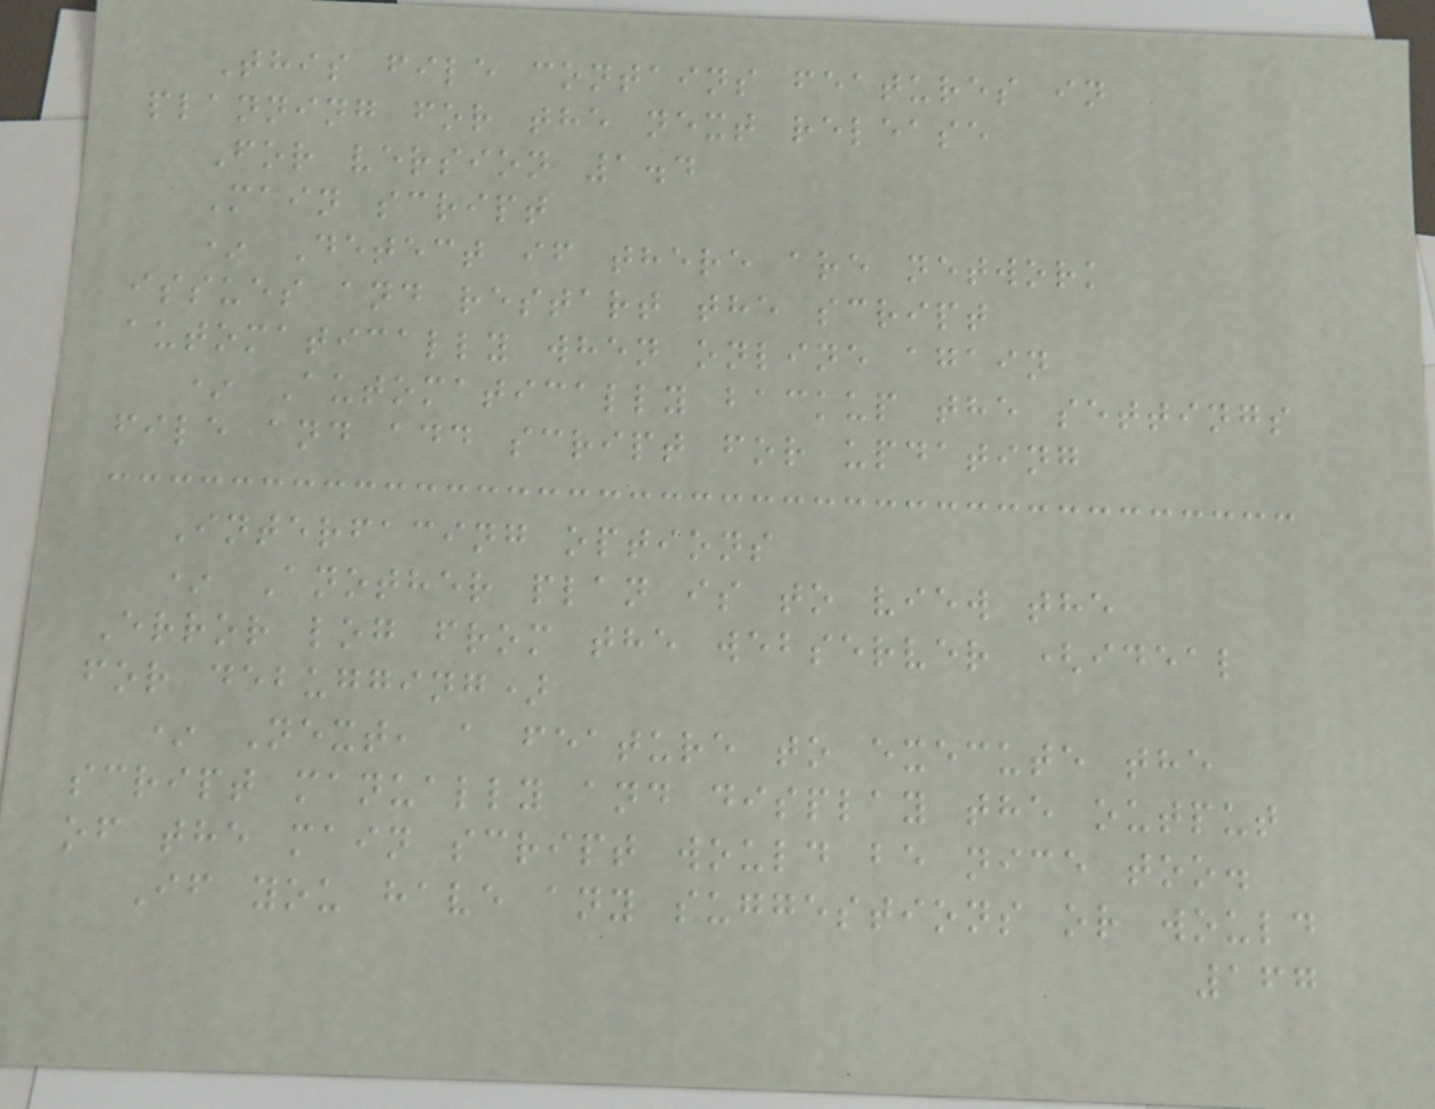This file contains features in
planning for the next release
For version 1.4
Main script
* Detect if there are network
issues and restart the script
automatically when online again
* Automatically backup the settings
file and add script for updating
Interfacing options
* Another plan is to view the
Error log from the webserver (ideal
for debugging)
* Next, a feature to execute the
script manually and display the output
of the main script would be nice too.
If you have any suggestions or would
167
